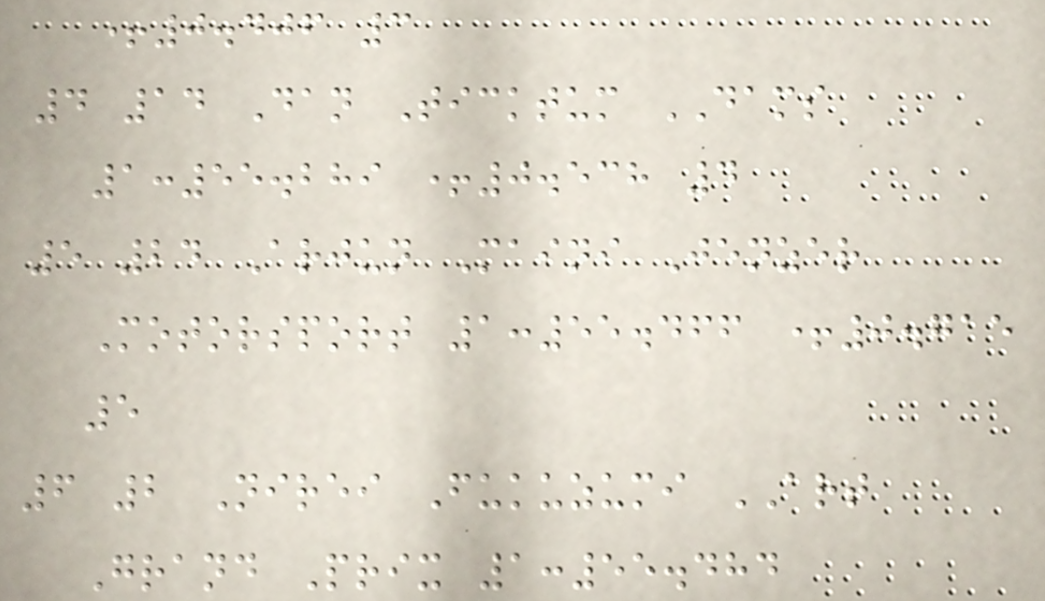+0.406 3
4 14 Dan Ticktum DAMS
1:55.289 +0.538 4
5 24 Arjun Maini Jenzer
Motorsport 1:55.466 +0.715
5
6 2 Nirei Fukuzumi ART
Grand Prix 1:55.484
